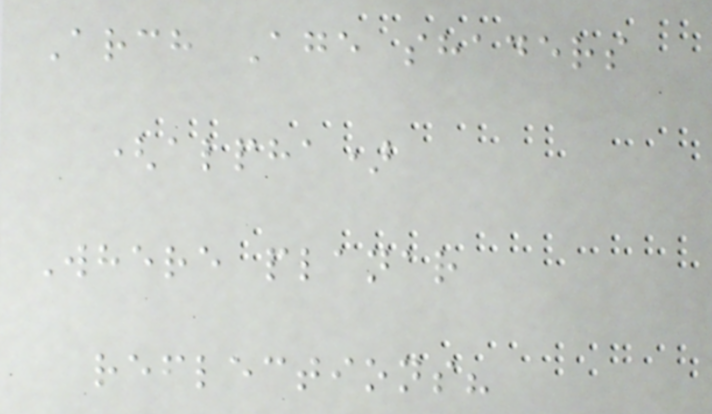Arch Age shaders
(alpha)
Where planar
reflections?
